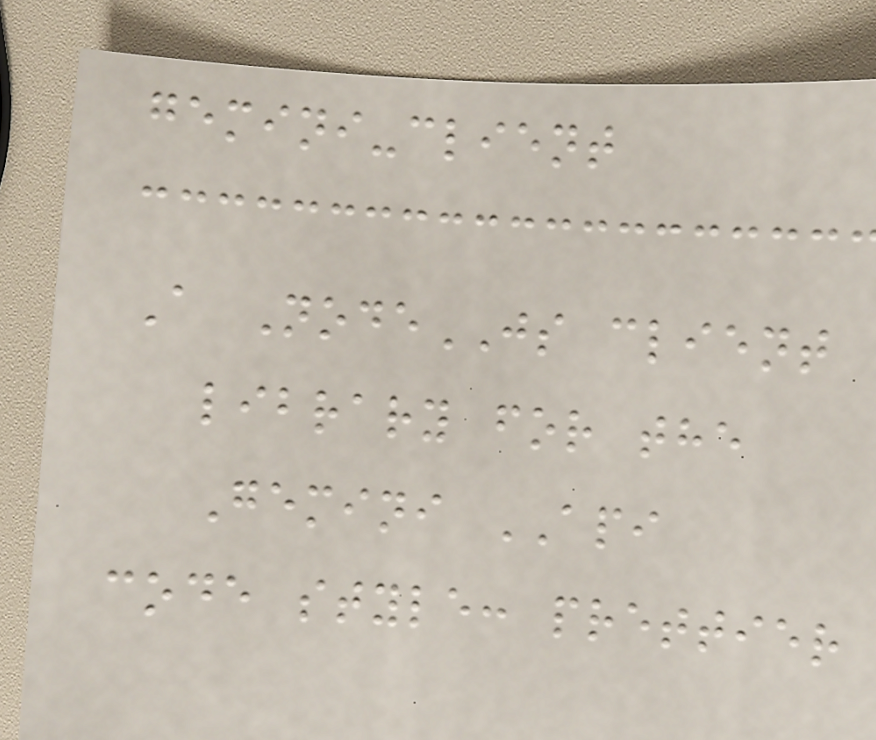gemini-client
A NodeJS client
library for the
Gemini API
code style: prettier
